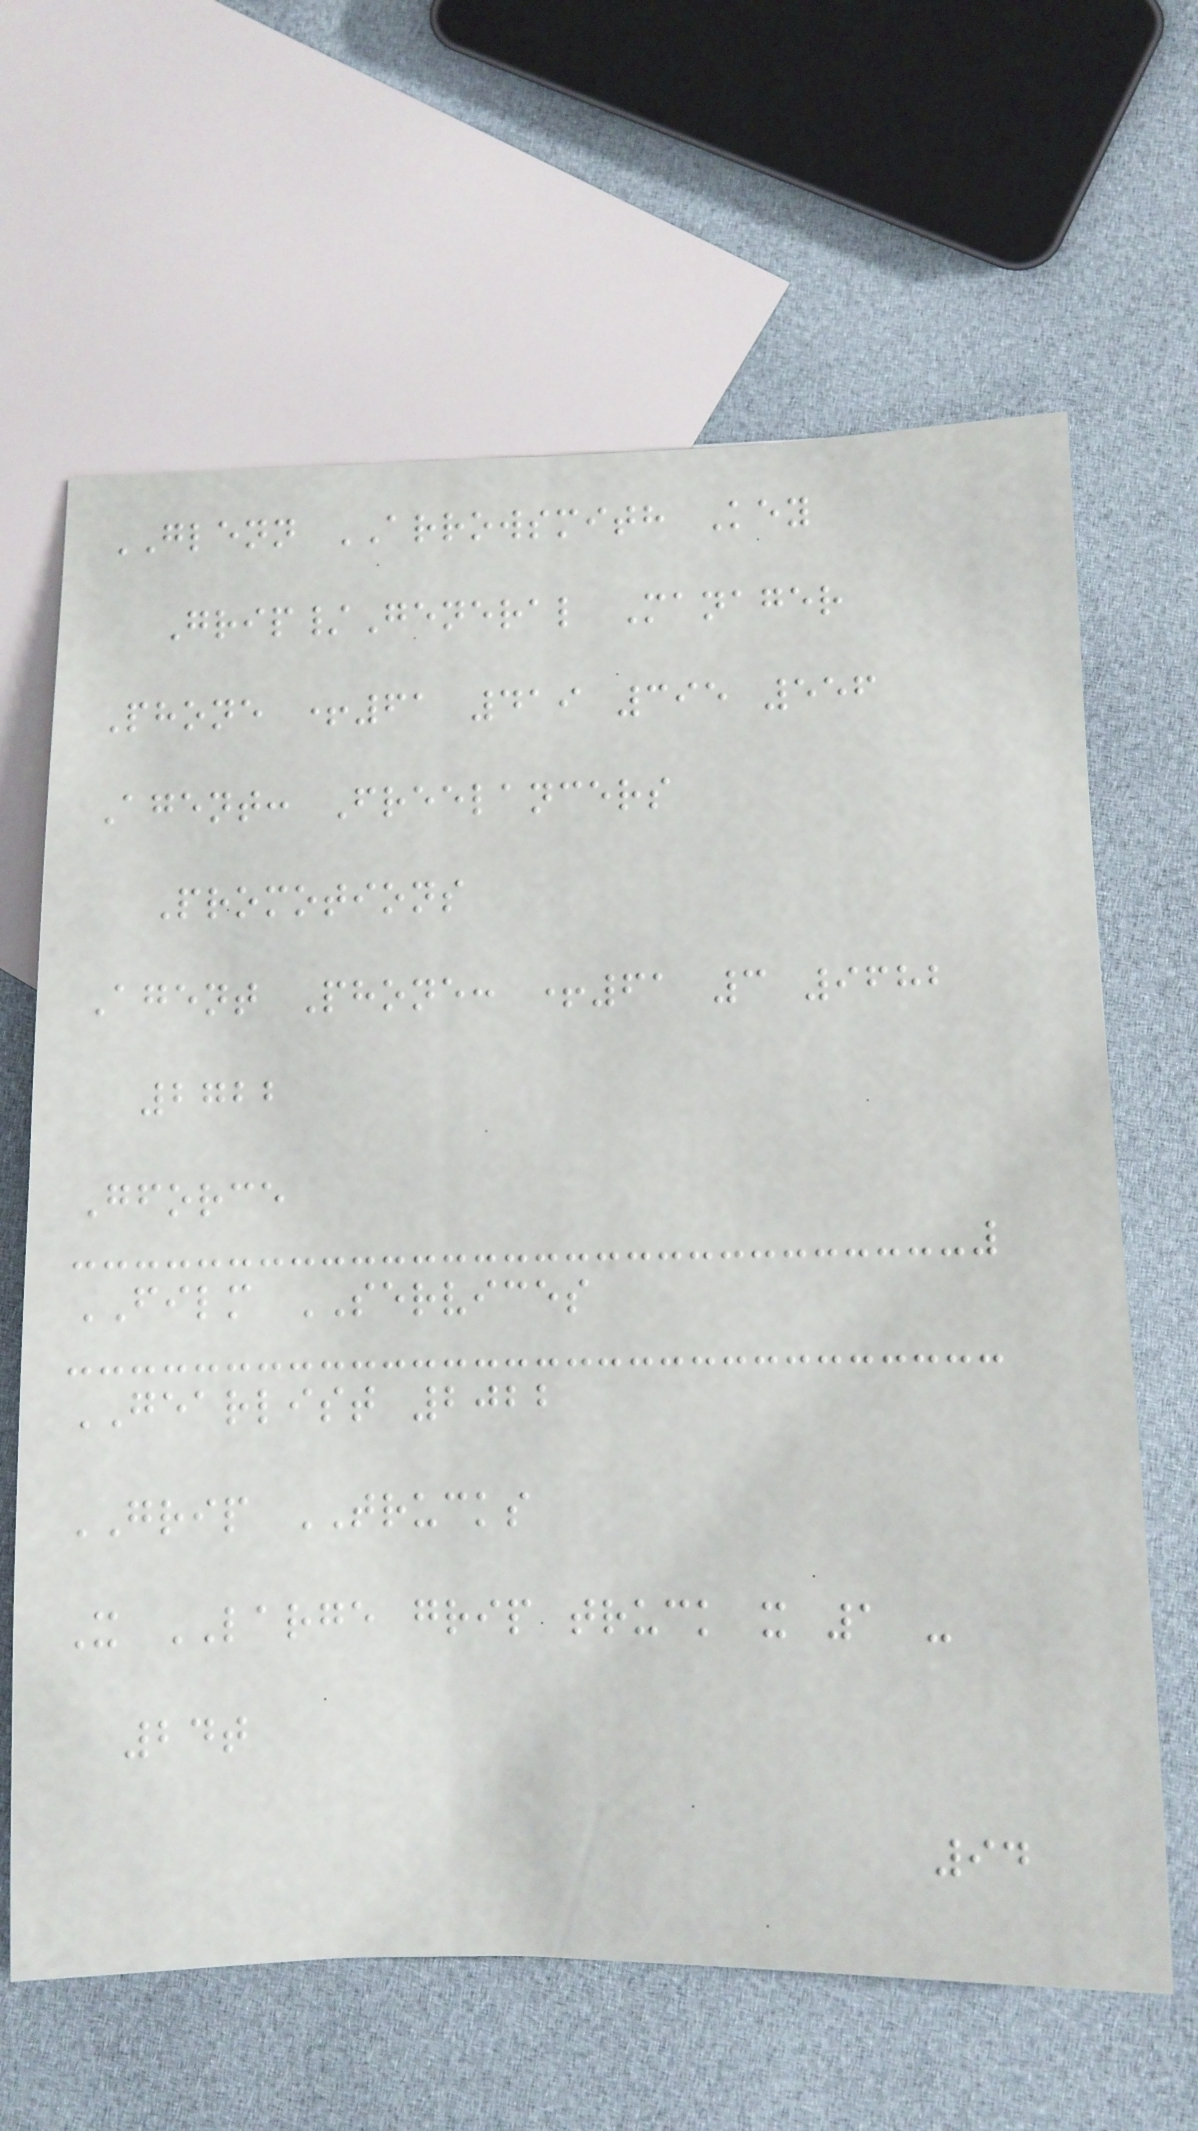GLENN ARROWSMITH Key
Grip/General Manager
Phone +61 419 395 556
Agent: Freelancers
Promotions
Agent Phone: +61 3 9682
2722
Gforce
FILM SERVICES
GEARLIST 2022
GRIP TRUCKS
X LARGE grip truck x 1 -
24t
94
